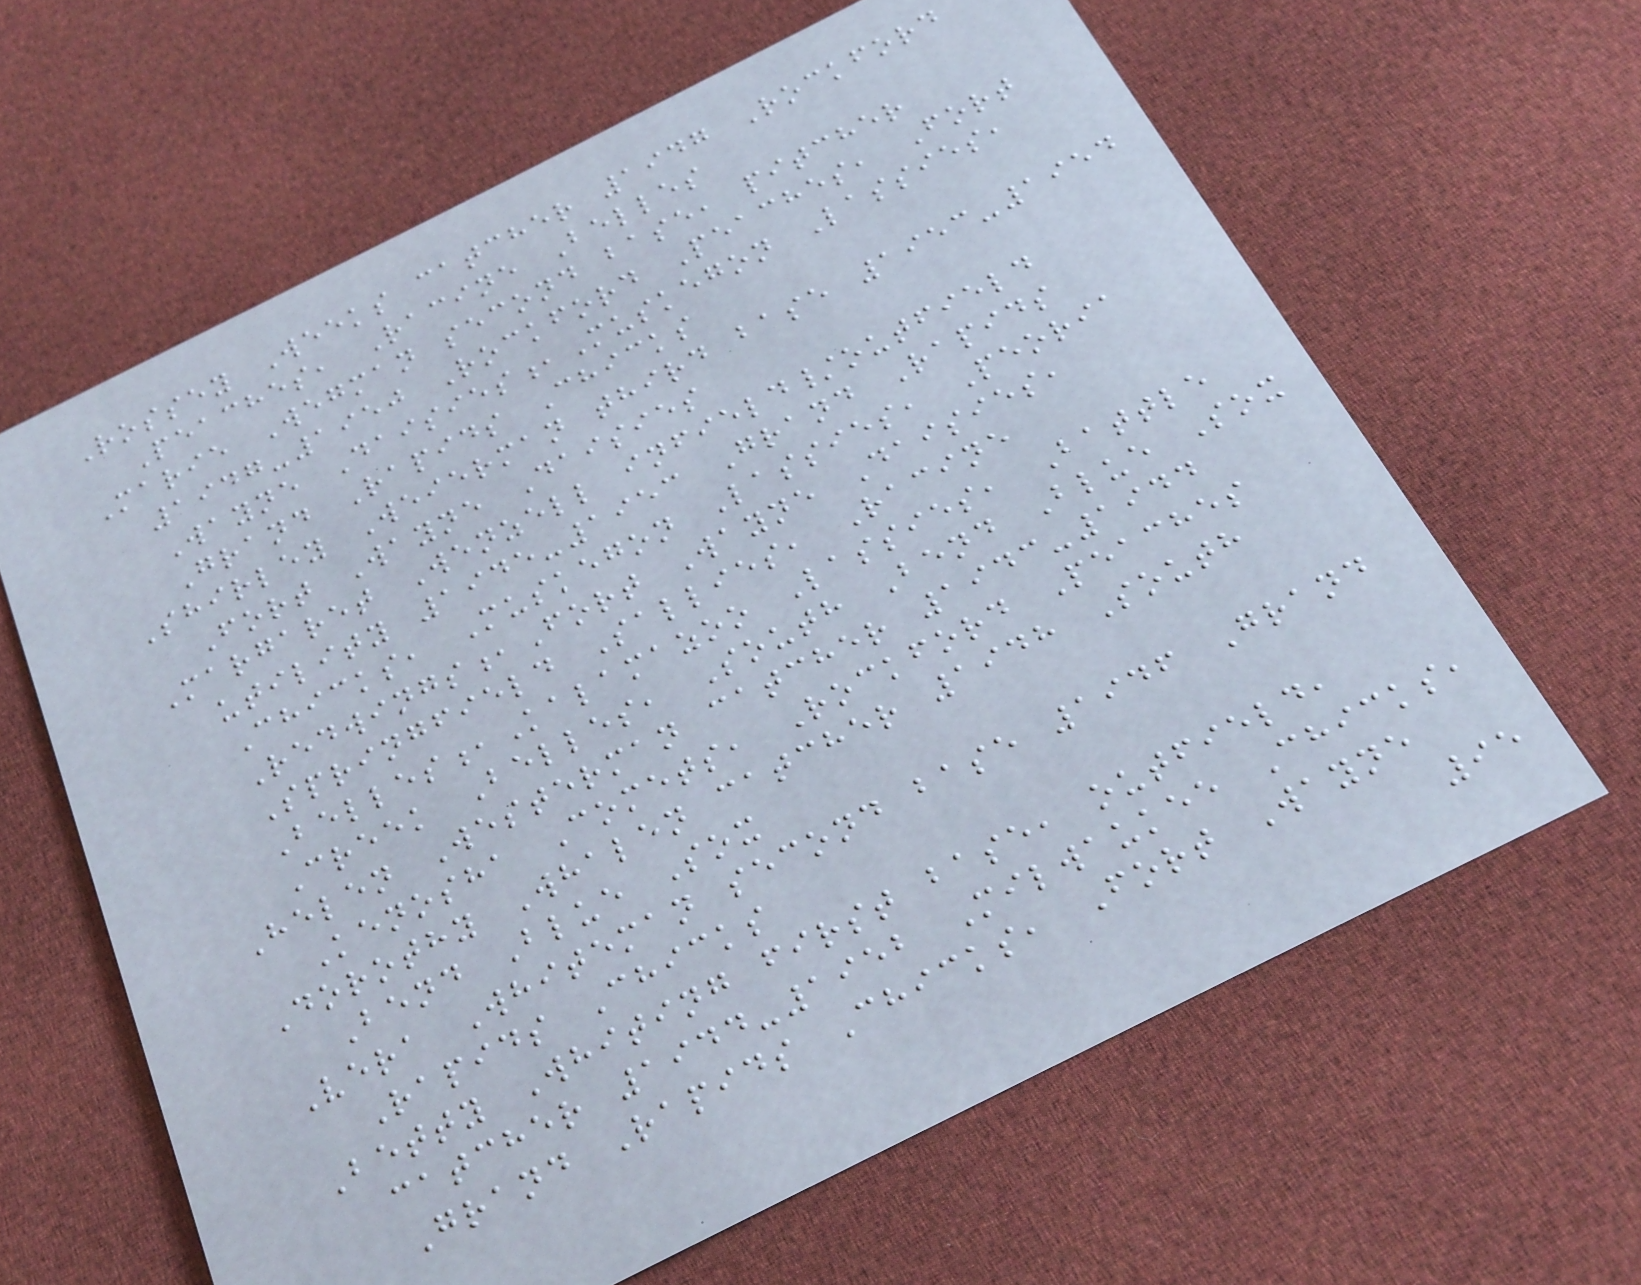Rossey Weeks catcher 1947 Rockford
Peaches, Racine Belles
Marie Wegman second base, pitcher
1947-1950 Rockford Peaches, Fort
Wayne Daisies,Muskegon Lassies,
Grand Rapids Chicks
Shirley Weierman third base 1953-1954
Fort Wayne Daisies
Margaret Wenzell infield/outfield
utility 1945-1953 Grand Rapids
Chicks, Muskegon Lassies, Peoria
Redwings,Fort Wayne Daisies,
Springfield Sallies, Racine
Belles,Kalamazoo Lassies, Battle
Creek Belles, South Bend Blue Sox
Helen Westerman catcher 1943-1944
Kenosha Comets, Rockford Peaches
Dorothy Whalen catcher 1948 South
Bend Blue Sox
Vera Whiteman second base 1946 Grand
Rapids Chicks
Betty Whiting first base, outfield,
catcher 1944-1952 Milwaukee Chicks,
Grand Rapids Chicks, Fort Wayne
95
